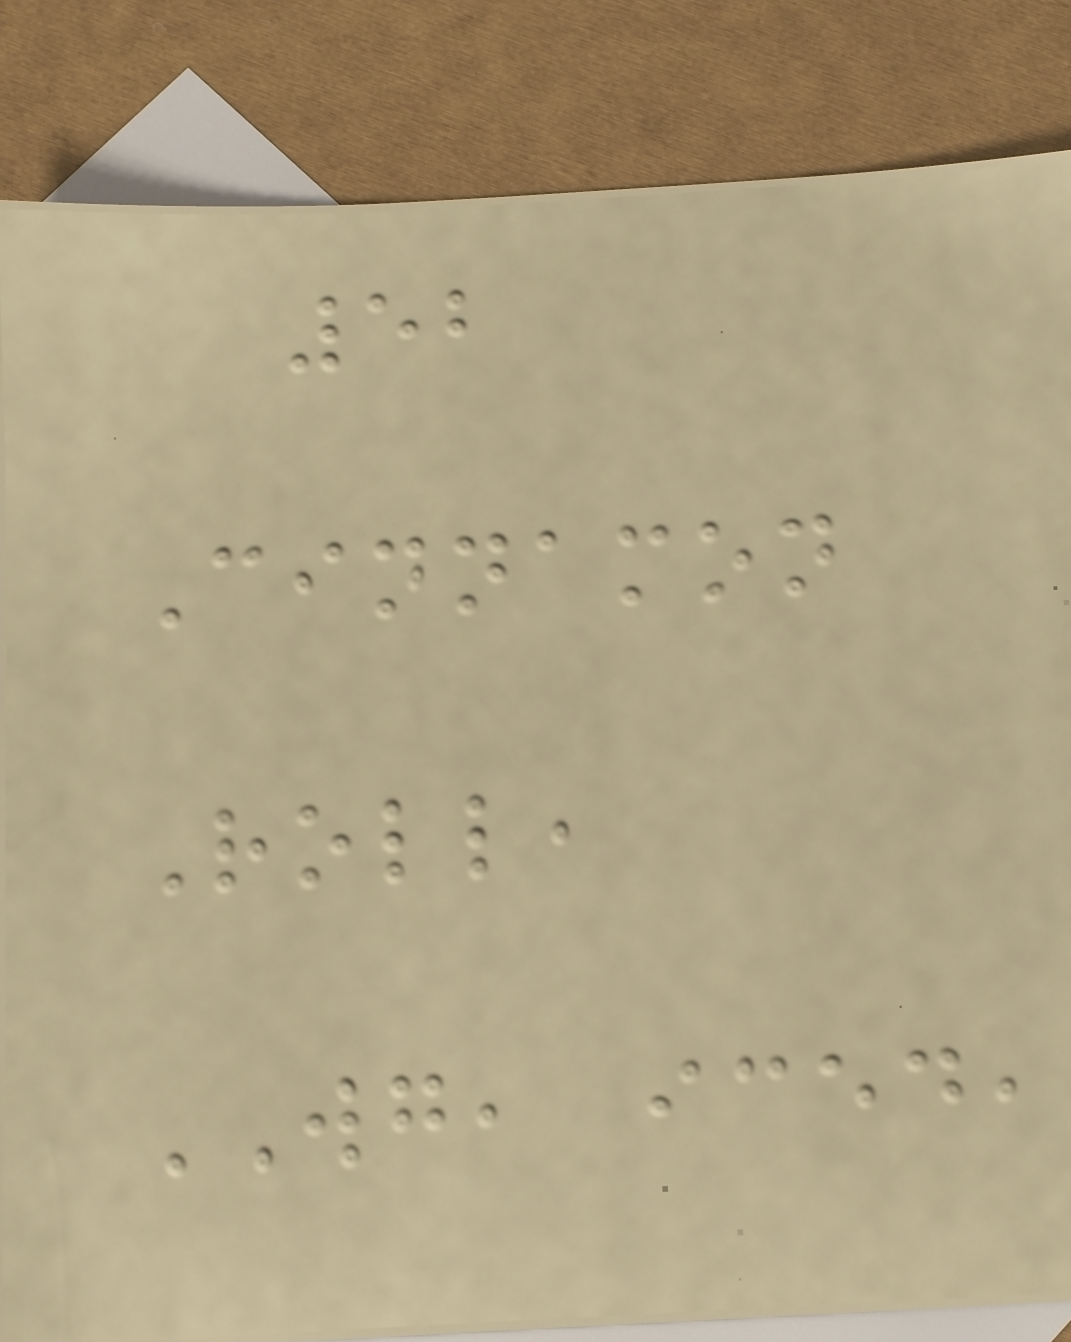52
Cinnamon
Roll,
WG, iced,
